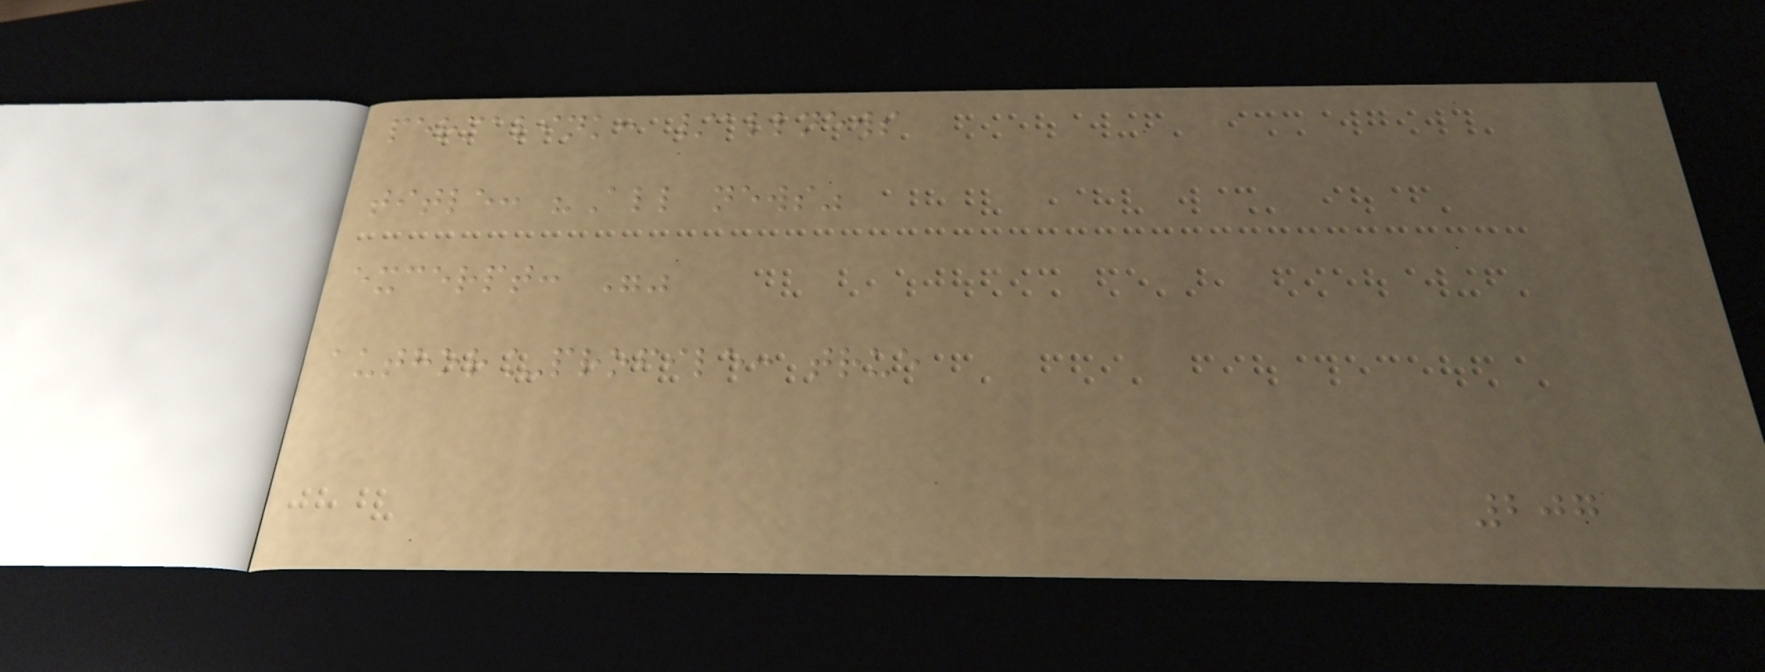permalink: /allnews
title: "All news"
excerpt: ""
author_profile: true
207
